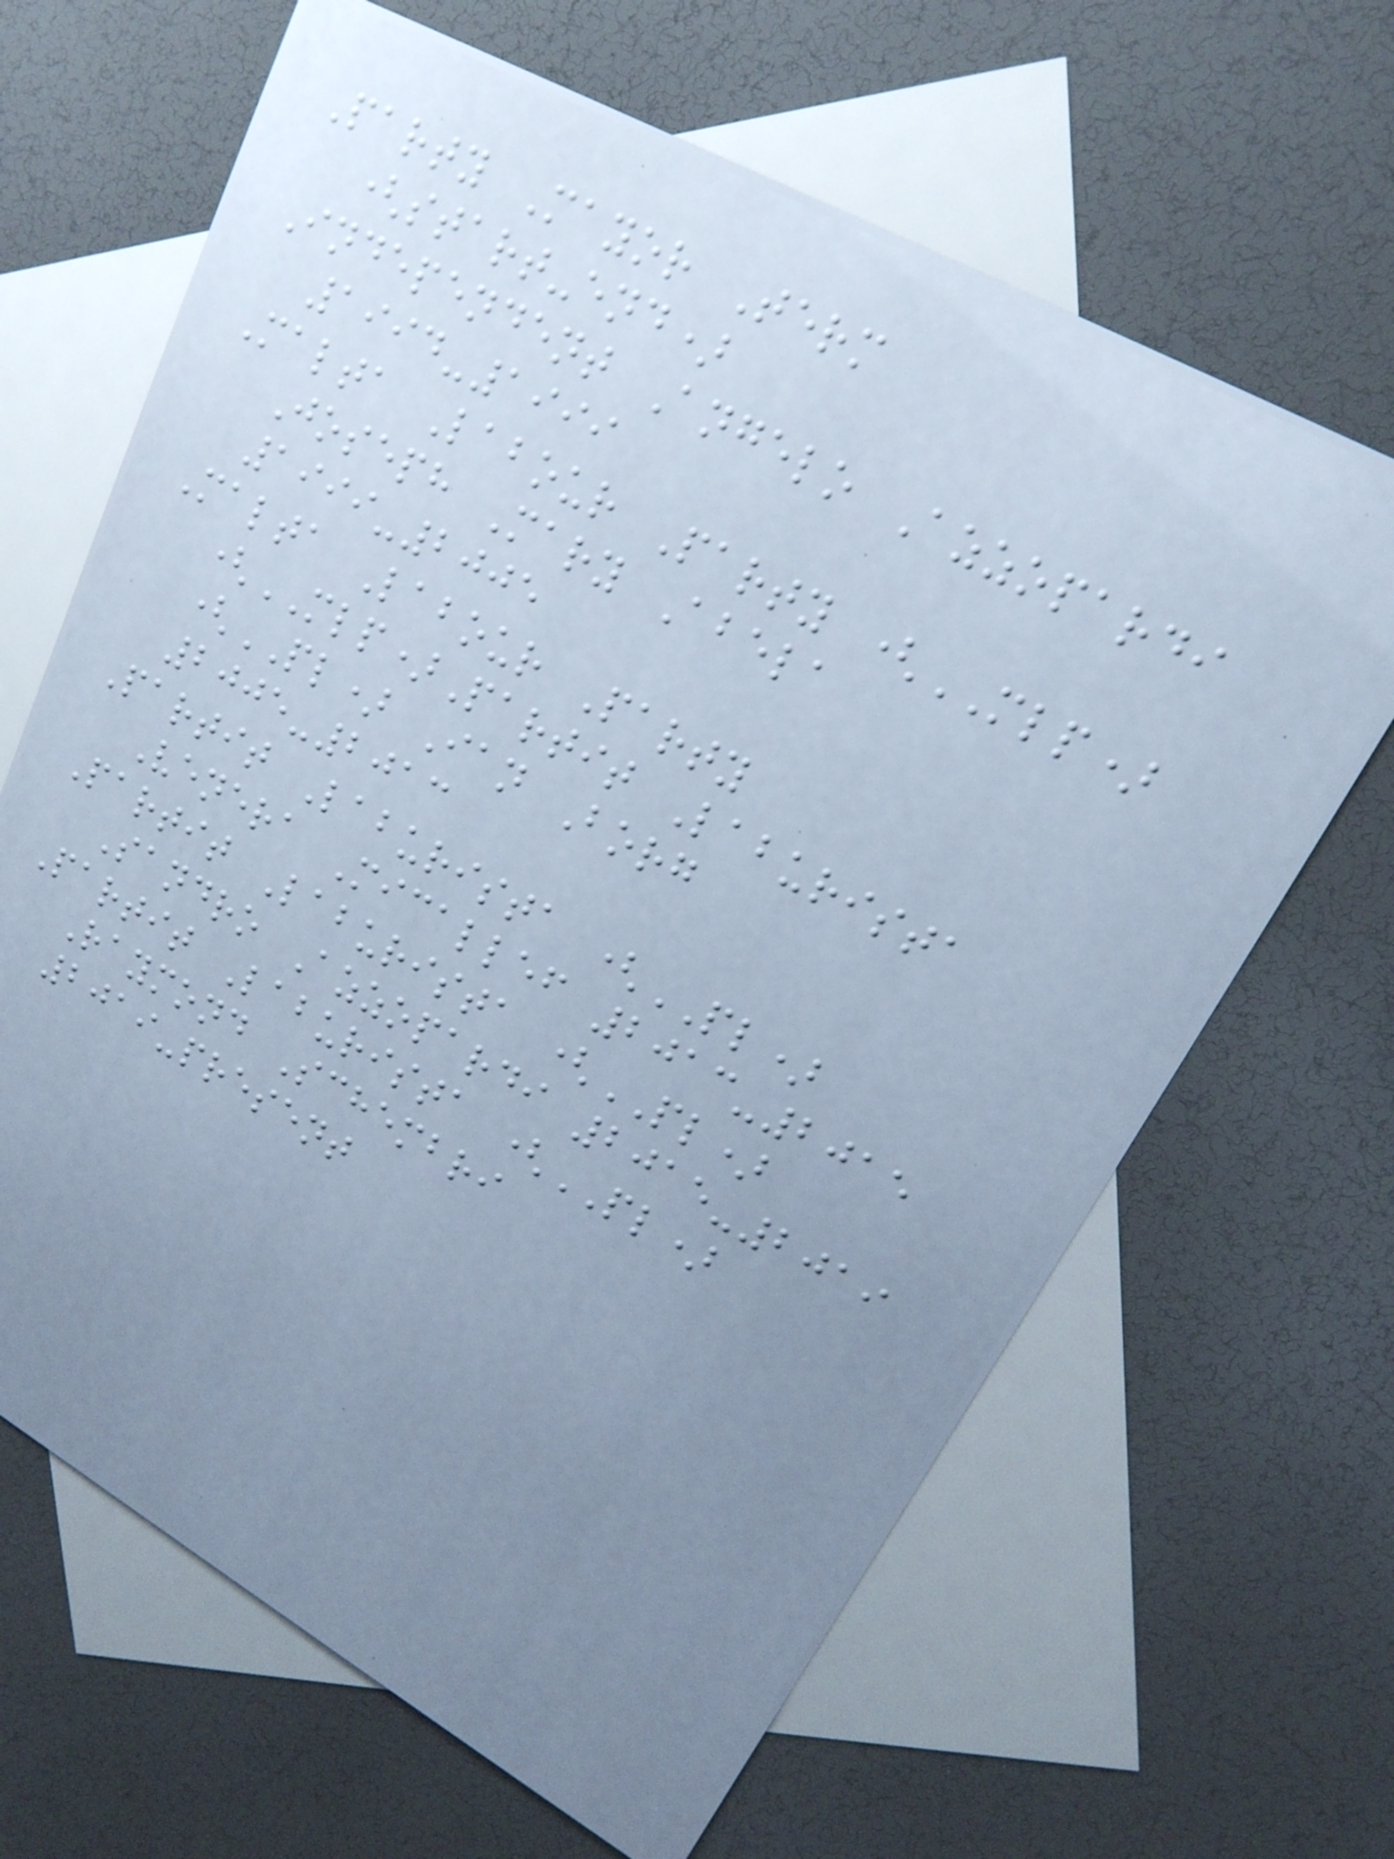Party Mayor Term
(start-end)
Independent Angelo Azzopardi
1994-1999
Malta Labour Party (MLP)
Joseph Mary Abela
1999-2005
Malta Labour Party
(MLP)Partit Laburista
(PL) Ian Borg
2005-2013
Partit Laburista (PL)
Venera Micallef 2013-2015
Partit Laburista (PL)
Sandro Azzopardi 2015-2019
Partit Laburista (PL)
Raymond Schembri
2019-present
